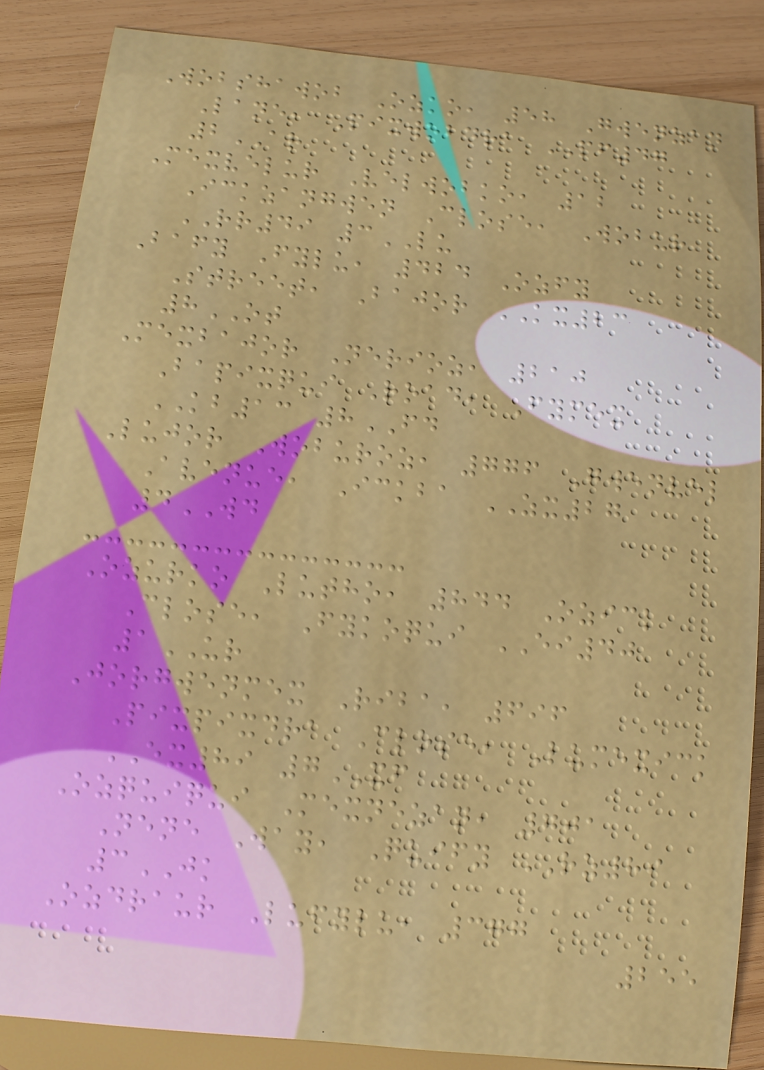Wobshawob Ozko, 58 Gwenzan
Lane, Pixwobdra PF47
2AR
Mexvelur Velwobko, 12
Ickzangwen Close, Wobur
RR49 3LU
Bafy Fylu, 424 Ozfy
Street, Bajor KX23
8OT
Mexbajor Nerioz, 210
Bapixqui Road, Fymex
KB13 8FD
Lujor Woburoz, 776 Gwenvel
Avenue, Ickba ZX27
4WD
Ozurko Lutho, 844 Ozick
Close, Fykoqui EI40
1UR
Jorgwenmex Riba, 696
Pixpixdra Close, Lumexick
EX89 7XF
Ozquiqui Mexnezan, 701
Nene Way, Quify RZ89
3JK
Ozdraur Lufylu, 377
255
